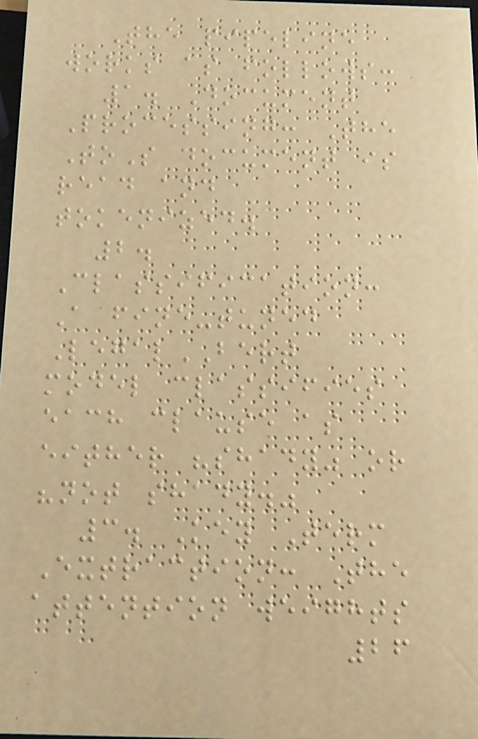The pipeline
works as follows:
1. Document
Processing: The
ToS document is
read and
tokenized.
2.
Classification:
A fine-tuned
LegalBERT
model classifies
each clause as
either "shady" or
"not shady."
3. Key Term
Extraction: The
attention weights
26
